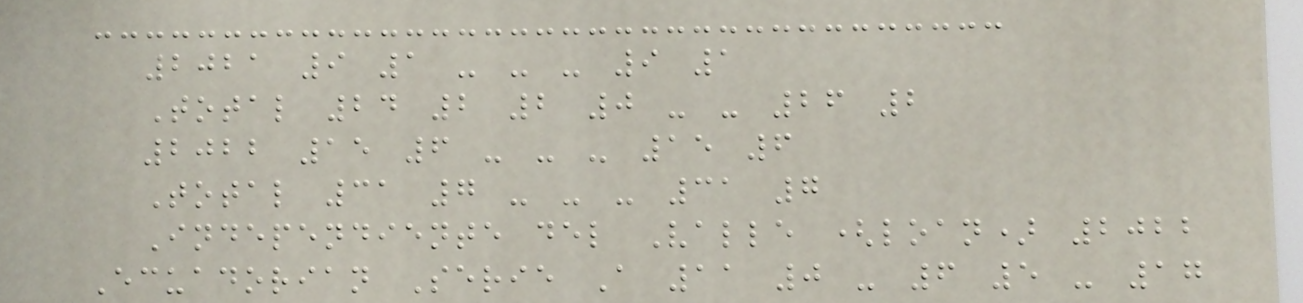2021 9 1 - - - 9 1
Total 24 2 2 0 - - 26 2
2022 15 6 - - - 15 6
Total 31 7 - - - 31 7
Independiente del Valle (loan) 2022
Ecuadorian Serie A 11 0 - 6 5 - 17
